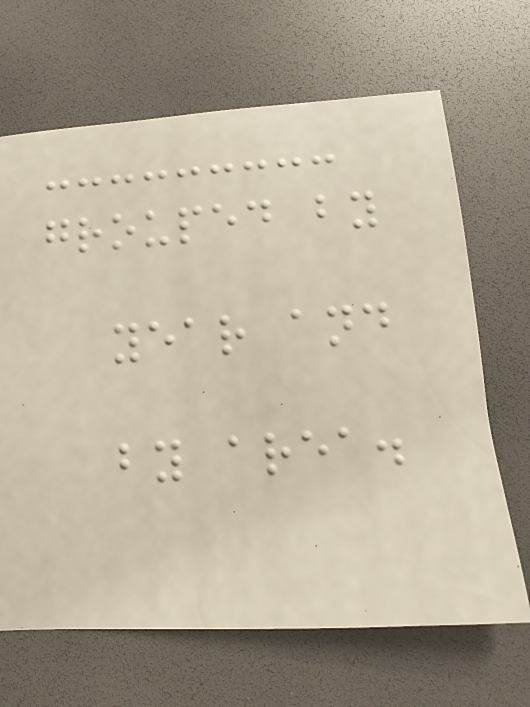grouped by
year and
by area.
